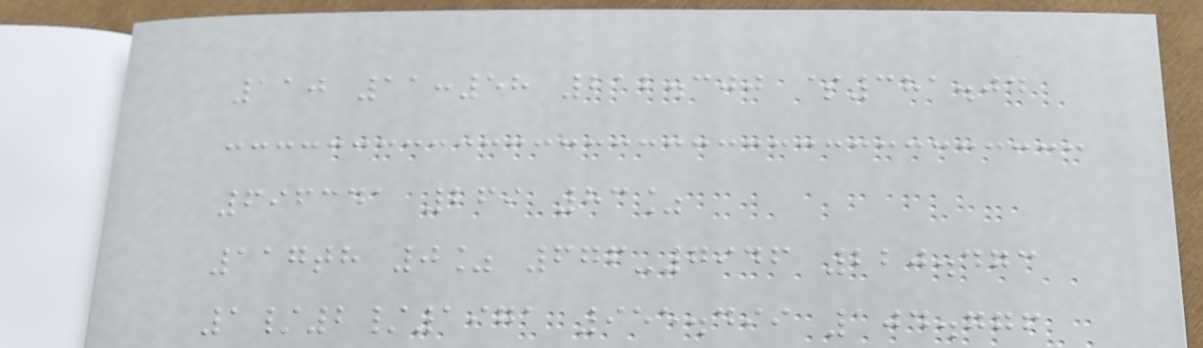110 11:58 212.300 $381.04
696341 269 83%
117th 0% 676-7946 220.473
1/2/1971 955.499 104.776
